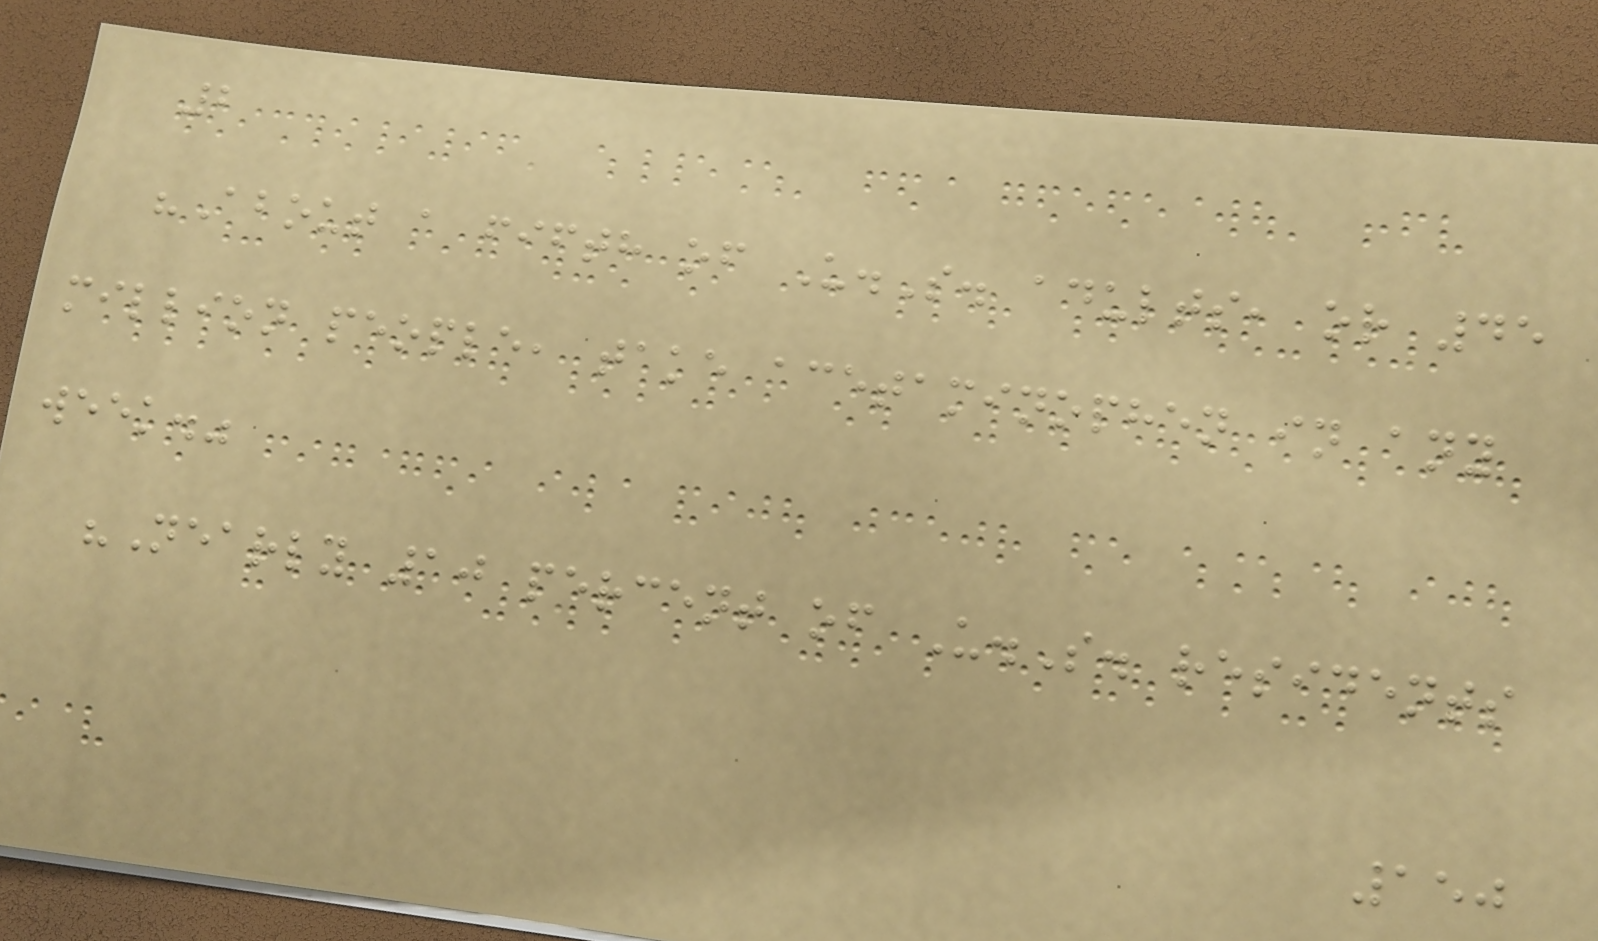2
"About a fifth of U.S. adults, or 45
million people, take acetaminophen in any
week."
"Nearly 10 percent of U.S. residents
150
